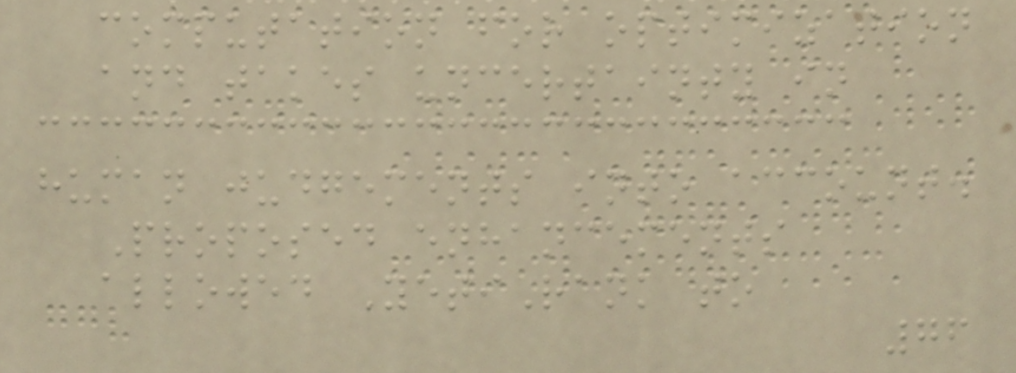computation for optimization
and takes uncertainty in
human judgements into account.
Proposed enhancements
allowed YetiRank to
76
